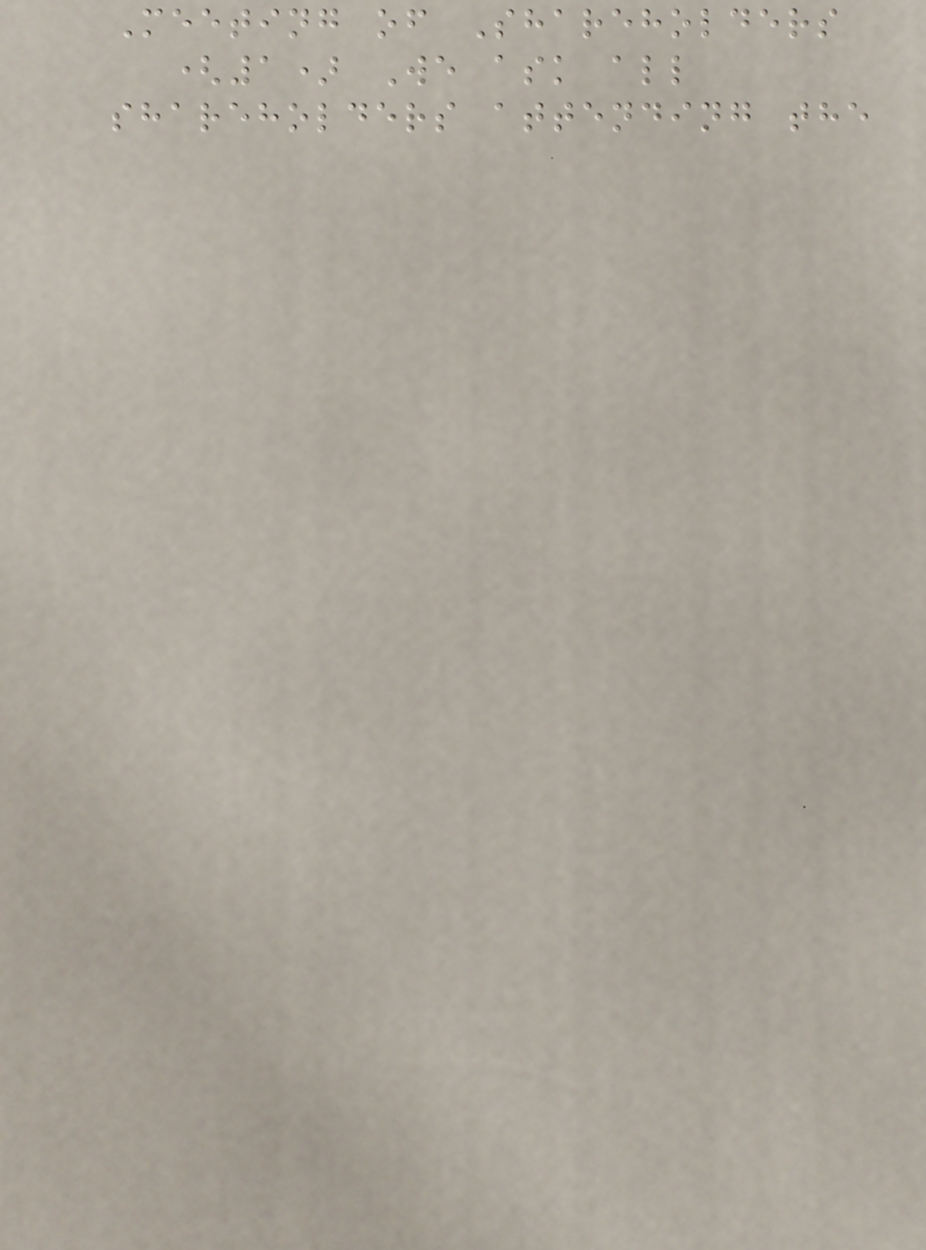Meeting of Shareholders
(1) We ask all
shareholders attending the
